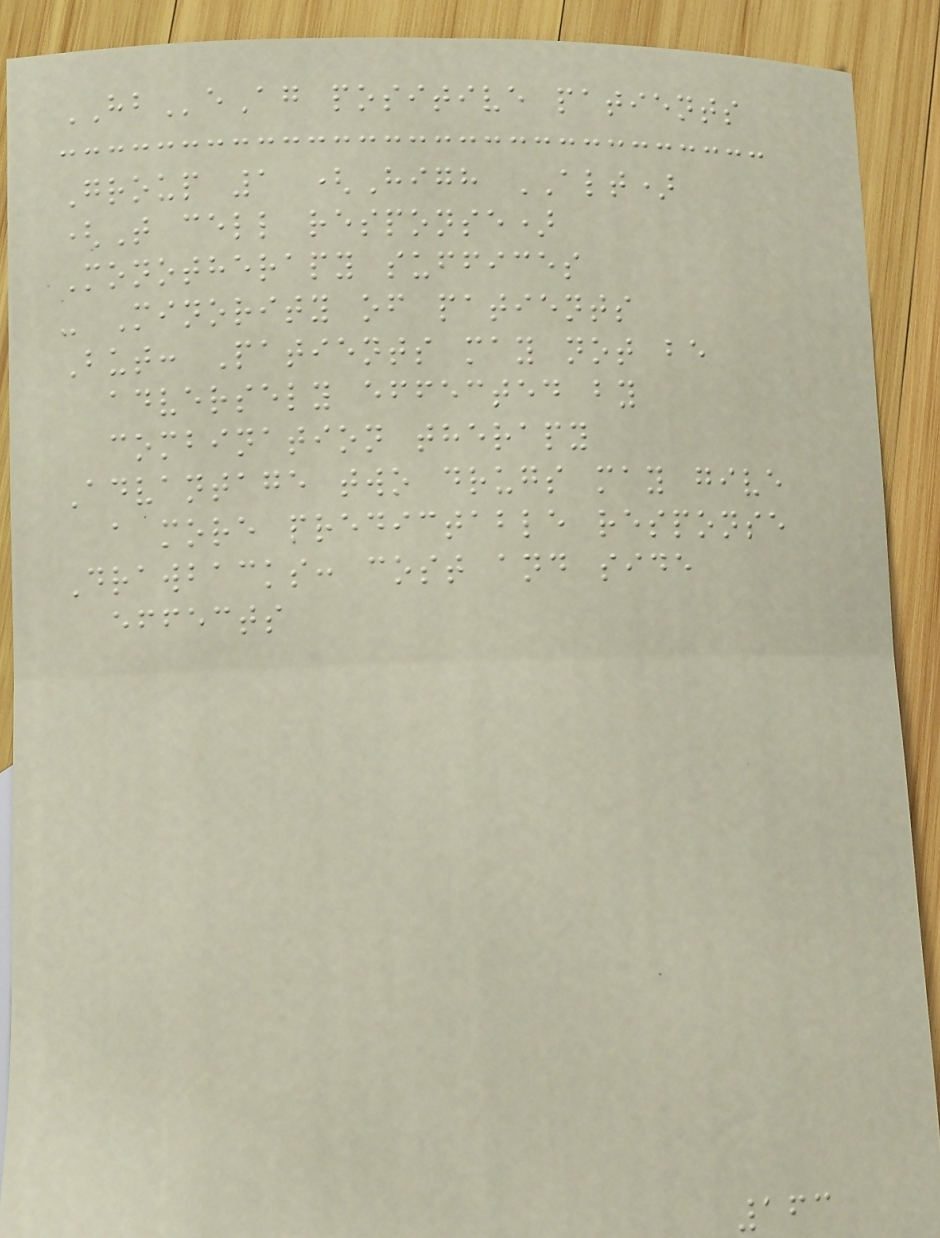HBeAg positive patients
Group 1 (High ALT)
(T cell response)
Monotherapy suffices
- Minority of patients
But: Patients may not be
adversely effected by
combination therapy
Advantage two drugs may give
a more predictable response
Drawbacks: cost and side
effects
163
